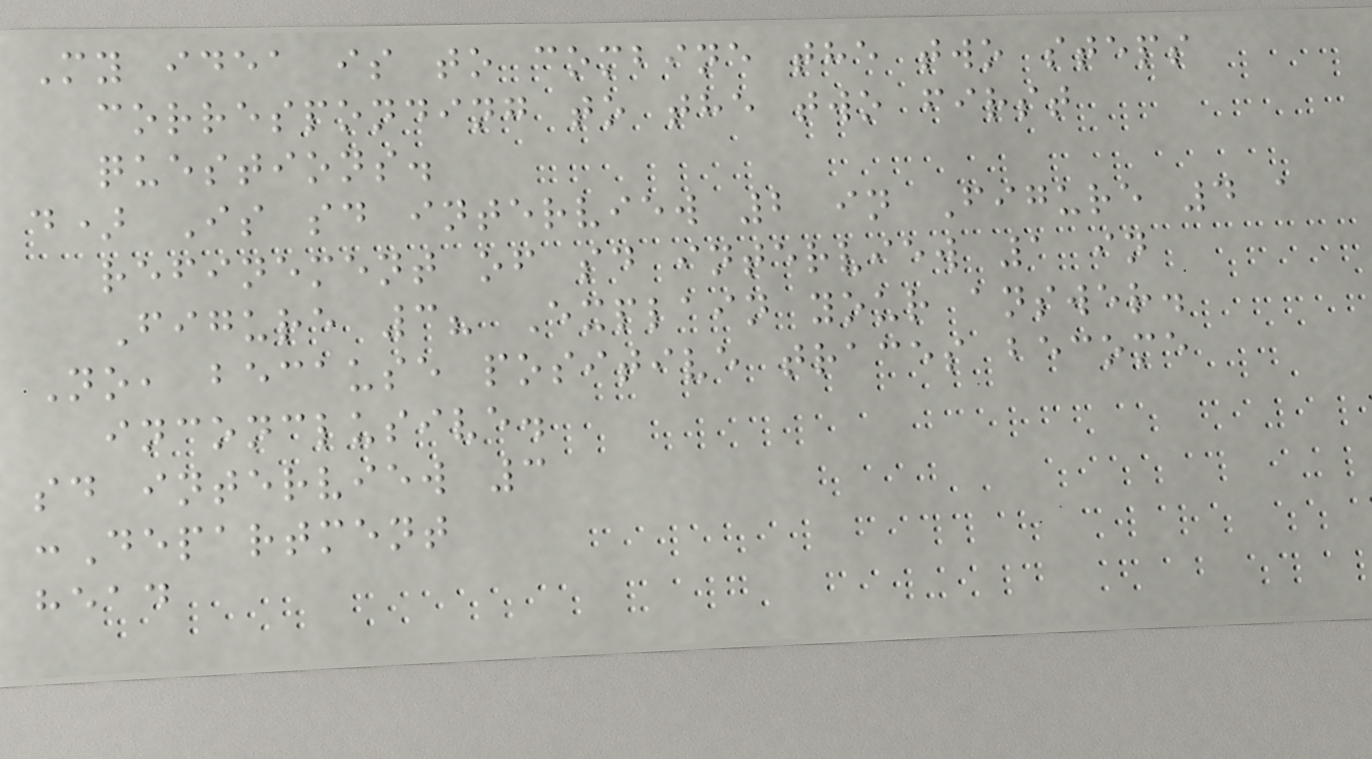My idea is to combine the two steps
corresponding to the two first
questions.
d) Is sd interview 2 in Figure 4 a
refinement of sd interview 1 in
Figure 3? Explain your answer.
No, because positive traces become
inconclusive.
sd interview 3
:Department
head
